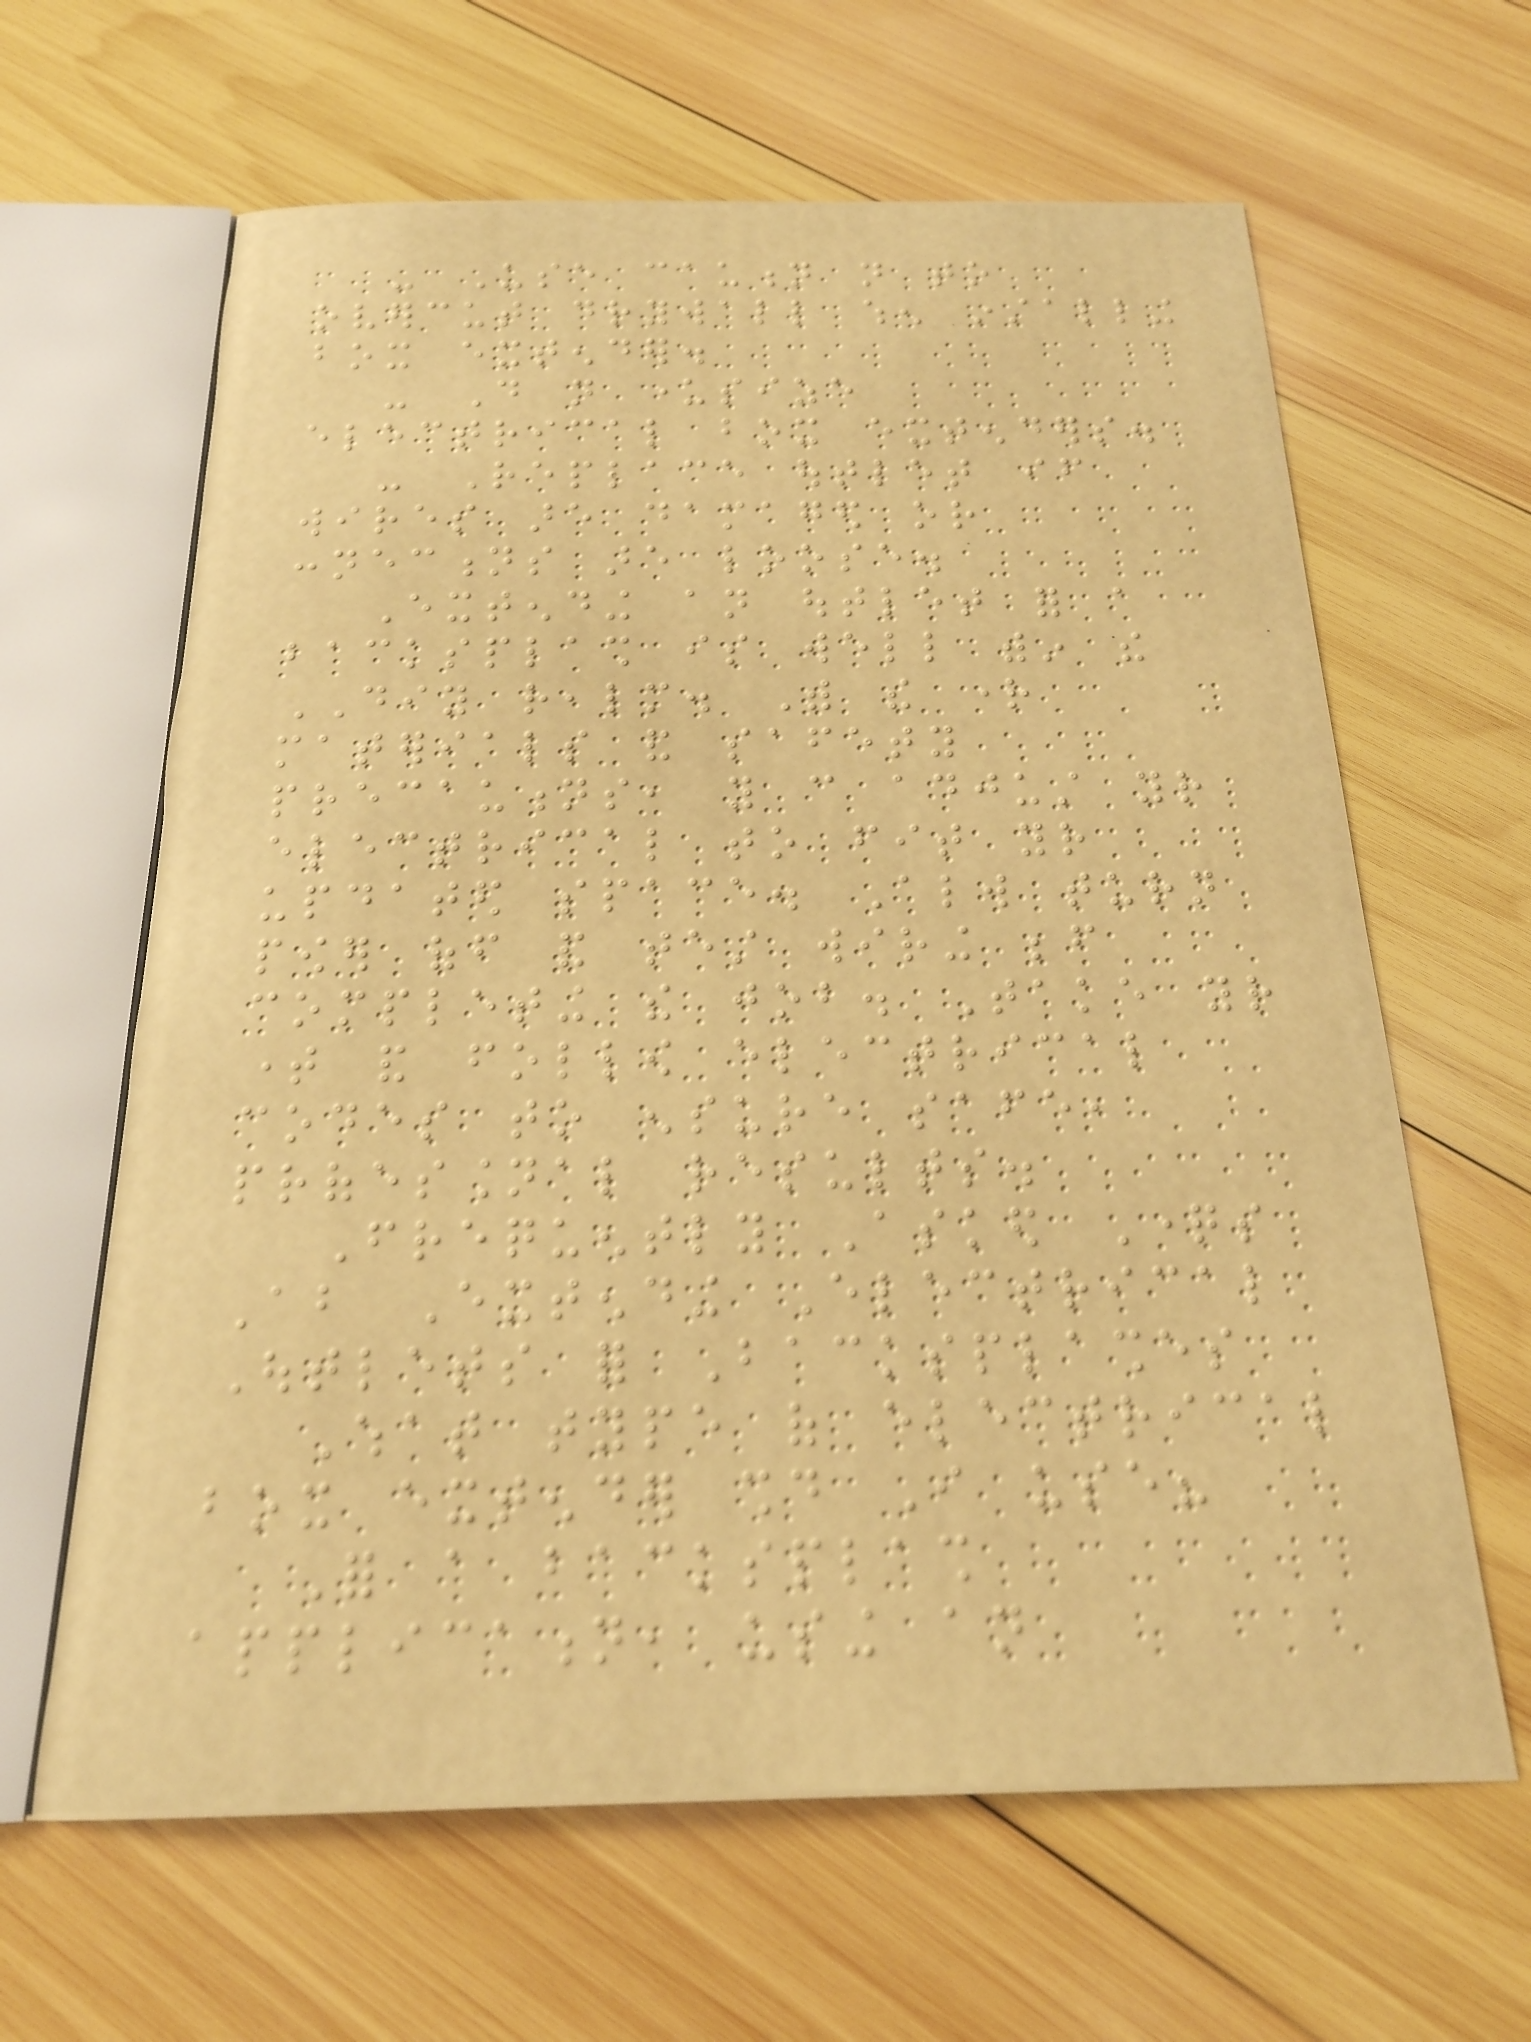- Use caution not to
overcut drywall when installing
box extender.
- Do not undersize
electrical box extenders.
- Replace outlet if
wires are damaged or
connections are loose.
Extending an outlet for a
backsplash is well within the
DIY realm. With the right
materials and safety
precautions, you can adjust your
electrical to fit your
updated space. Always turn
power off and test wiring before
completing the job. Take your
time and follow electrical
codes to ensure safe,
professional results.
Frequently Asked Questions
About Extending Electrical
Outlets for Backsplashes
What type of electrical
box extender should I use?
For a backsplash
application, using an
